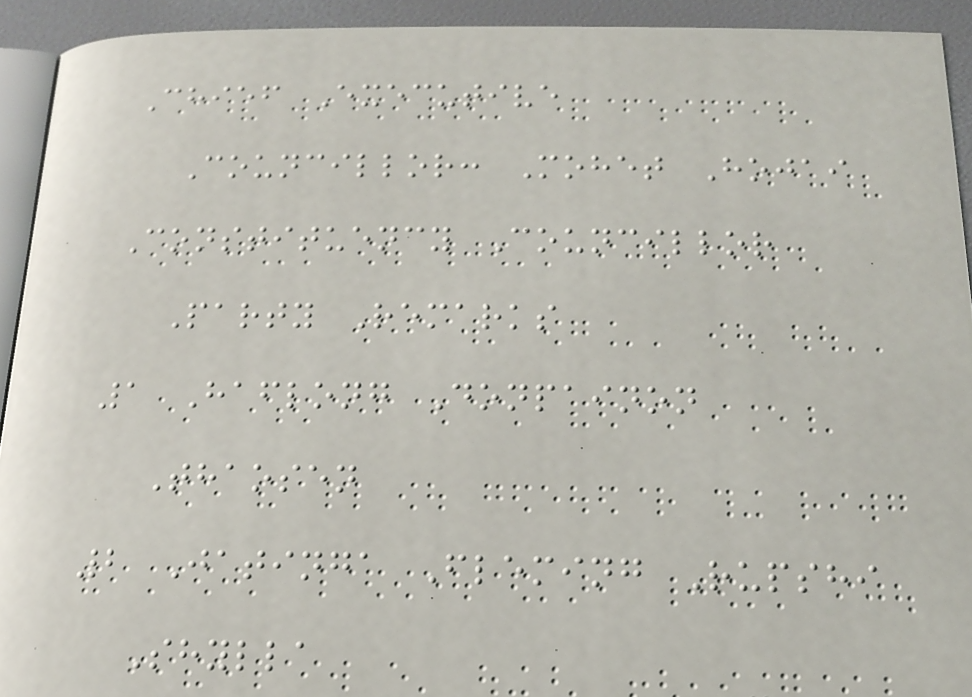Chief Executive
Councillor: Mohet Hojai
Constituency Councillor
Party Remarks
1 Haflong Donpainon
Thaosen
2 Jatinga Fleming Rupshi
Shylla
